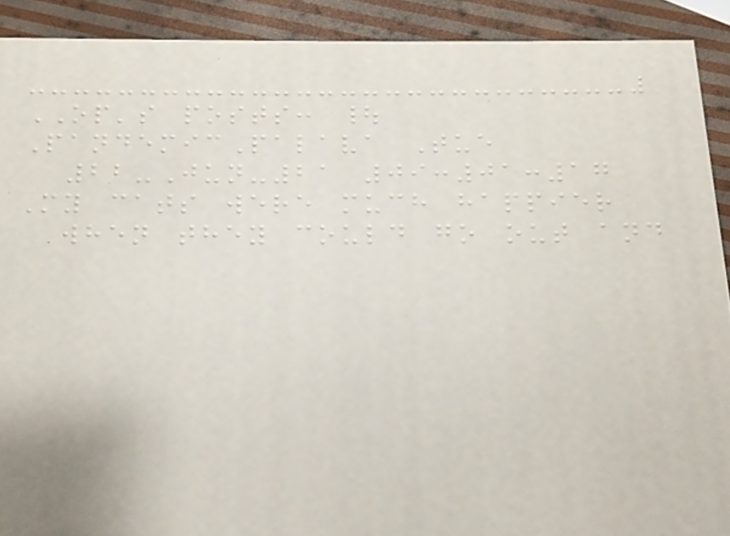OP's posts: |
PandemicPalava Tue
22-Jun-21 09:01:17
My cats were much happier
when they could go out and
